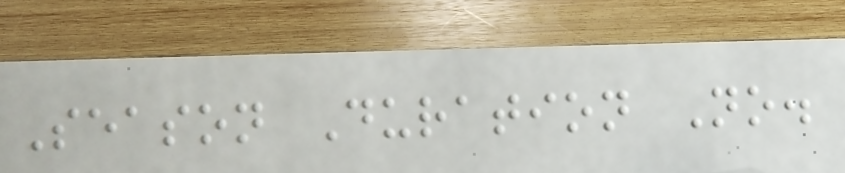Season Duration No.
